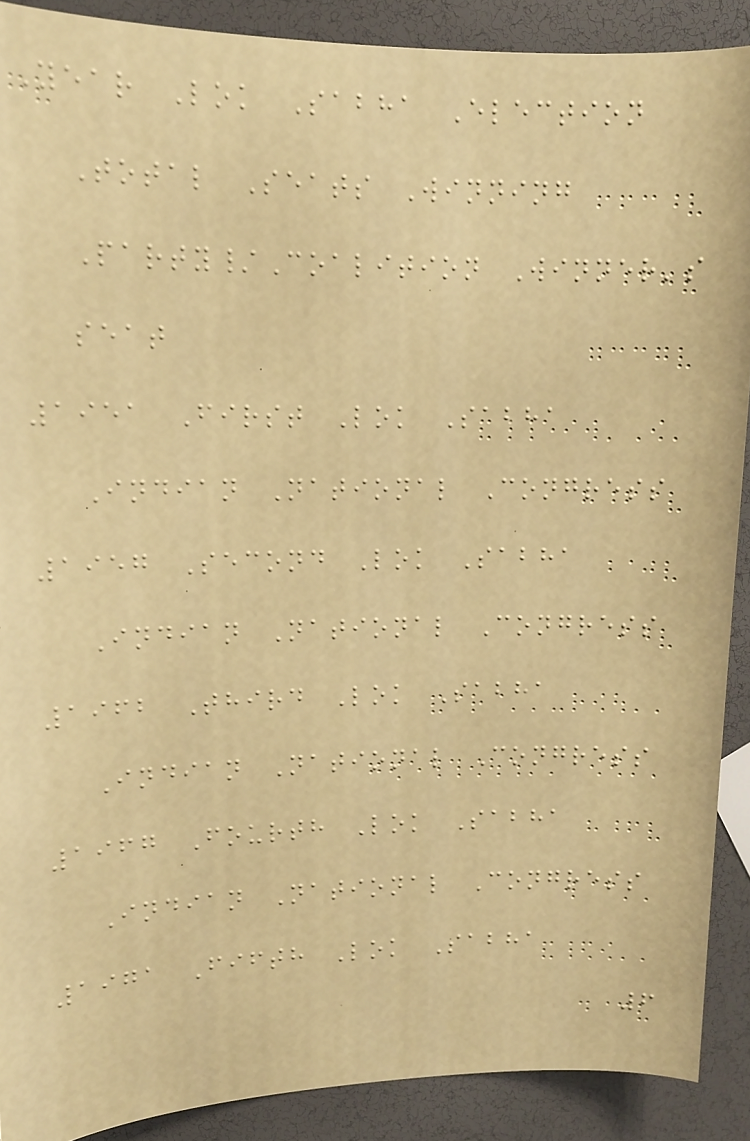Year Lok Sabha Election
Total Seats Winning
Party/Coalition Winner's
seat
1951 First Lok Sabha
Indian National Congress
1957 Second Lok Sabha
Indian National Congress
1962 Third Lok Sabha
Indian National Congress
1967 Fourth Lok Sabha
Indian National Congress
1971 Fifth Lok Sabha
6
